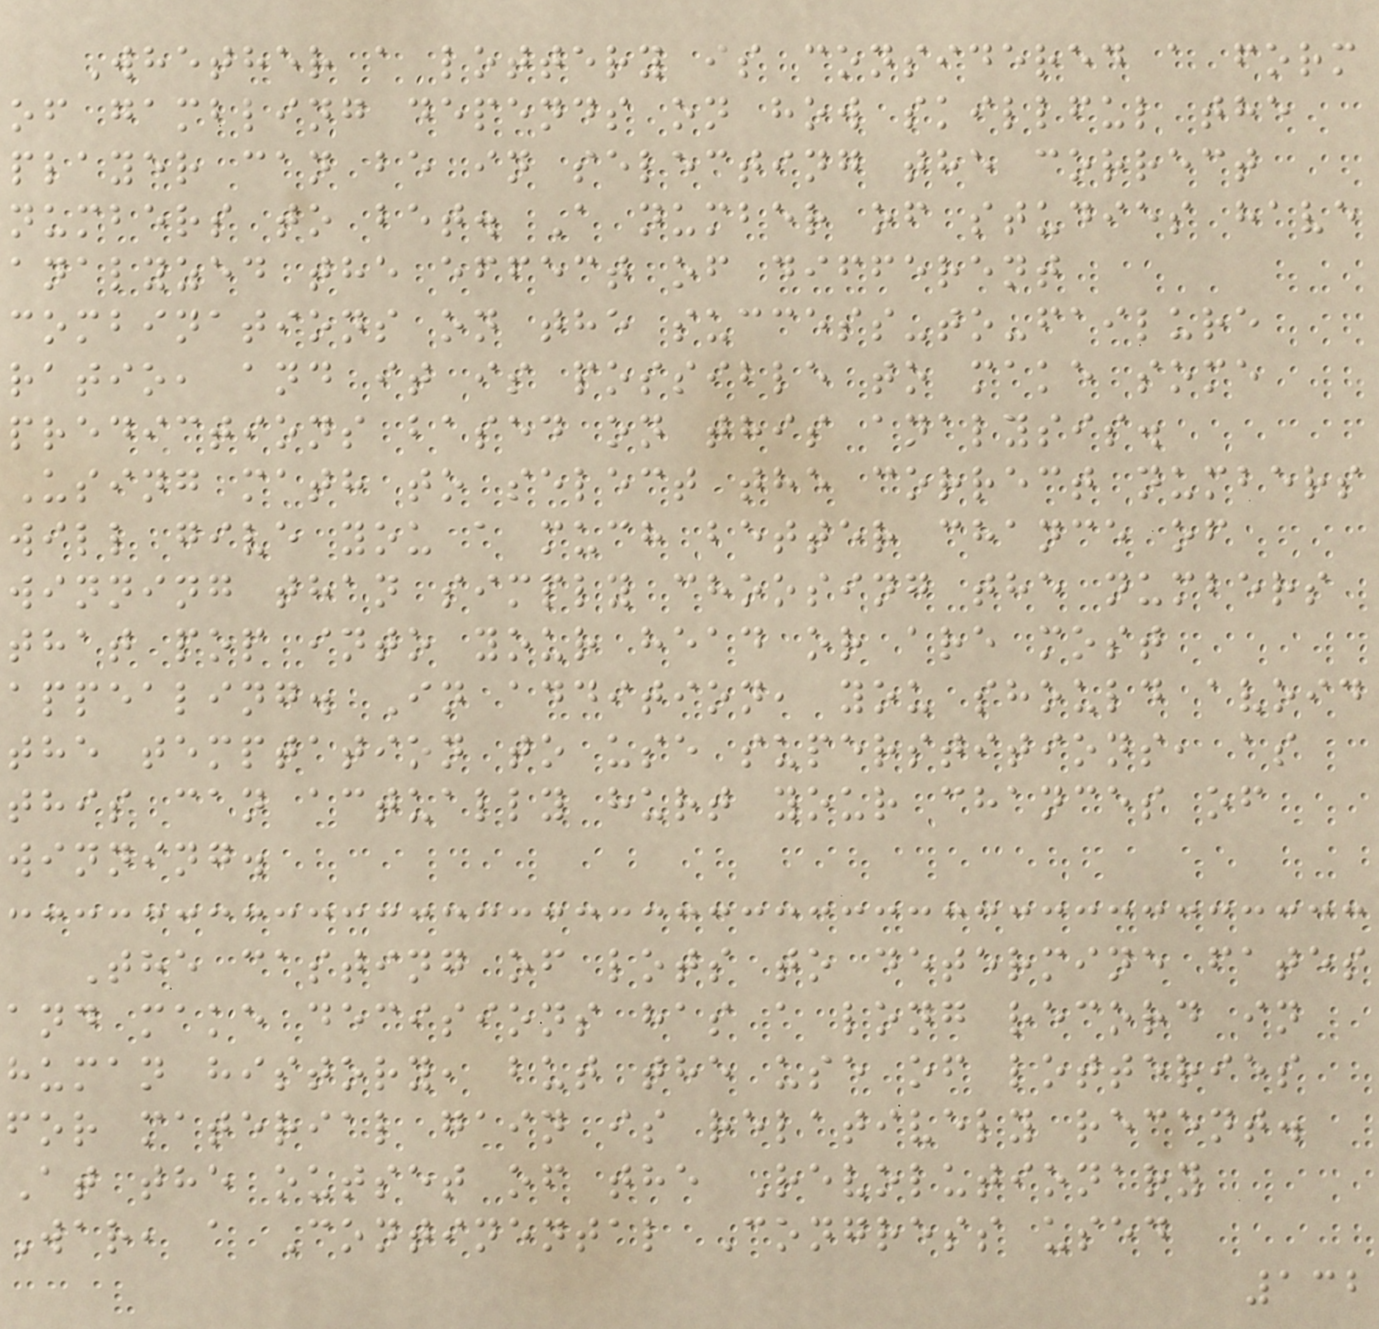Whether a lottery is considered a form
of gambling depends on how skillful the
player can be in selecting the correct
numbers to bet. A number of studies have
analyzed the effect of different
combinations on the success-to-failure
ratio, and it is possible to make some
predictions based on this analysis.
Using math to select the correct numbers
will give you a much better chance of
winning than simply choosing the numbers
that pop into your head or are most
appealing. In addition, you should avoid
the temptation to use superstitions, as
this can actually hurt your chances of
winning.
The casting of lots to determine fates
and make decisions has a long record in
human history, but the use of lotteries
for material gain is relatively recent.
At the outset of the Revolutionary
War, a Continental Congress used
132
